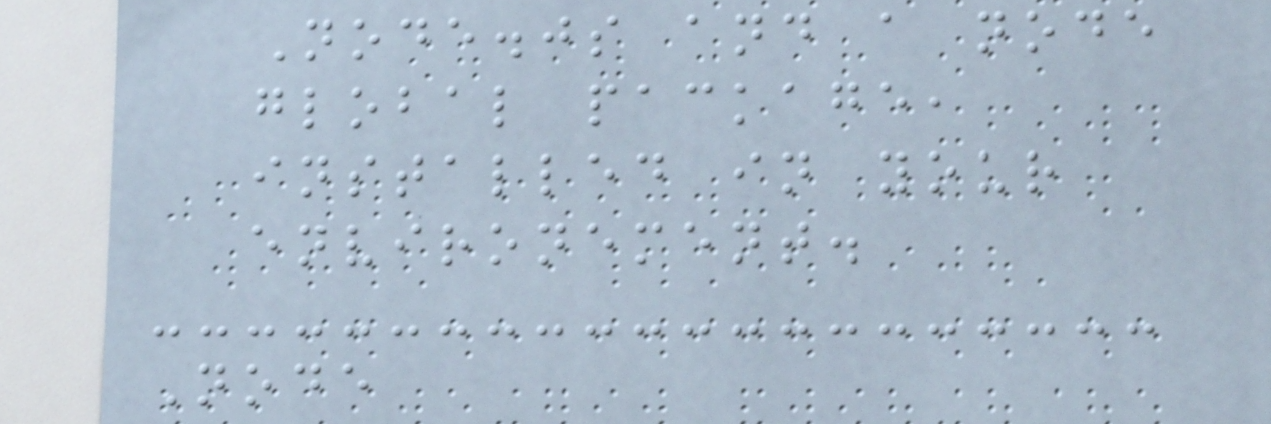Node.js and a node
global package,
installed in your
environement.
Node
